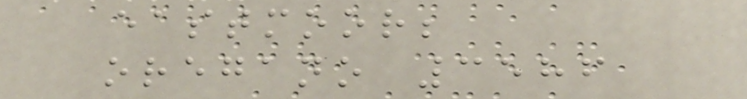eastmoor;
oregano 3586
